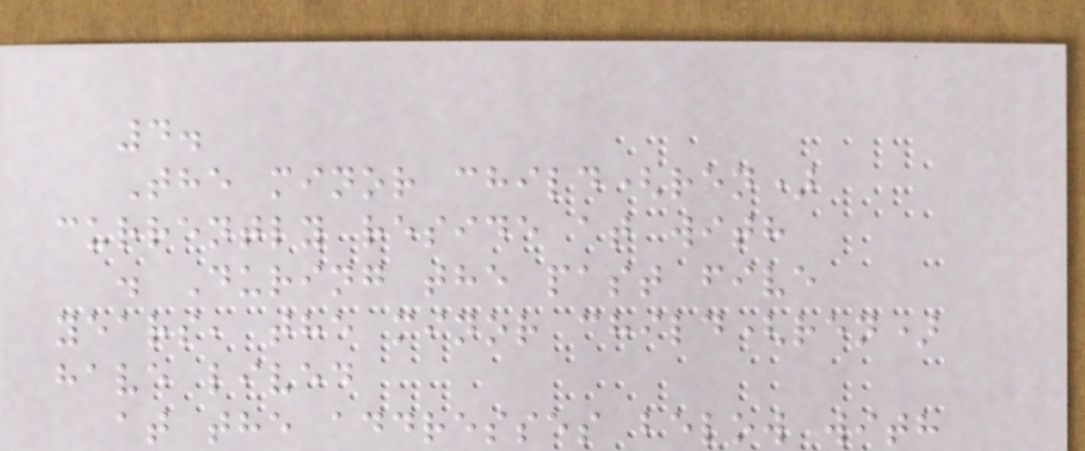4.
The minor child(ren)
currently reside at with
. During the past five
years, the minor child(ren)
have lived
at the addresses below with
